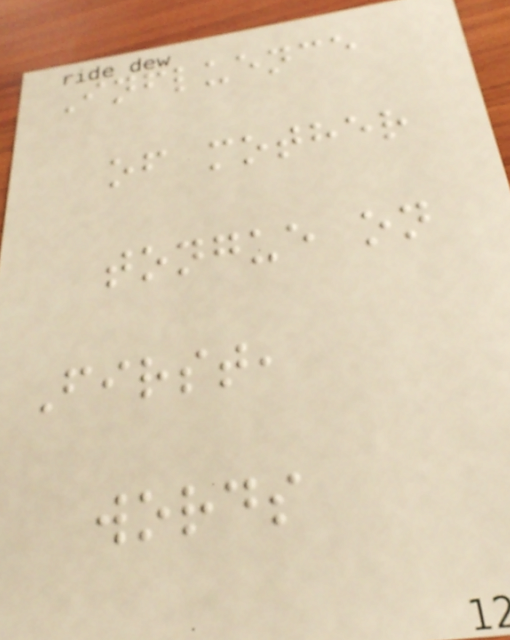Influence
of mother
tongue on
First,
words
